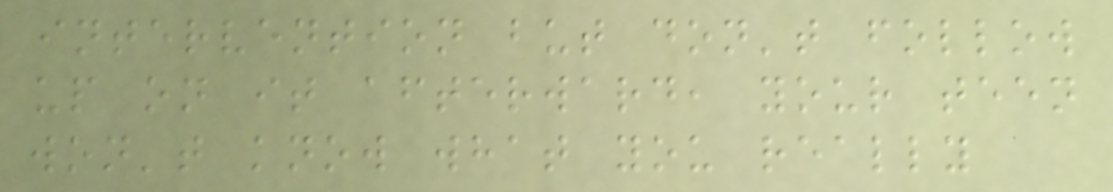intervention but don't follow
up on it afterward, your teen
won't know what you really
